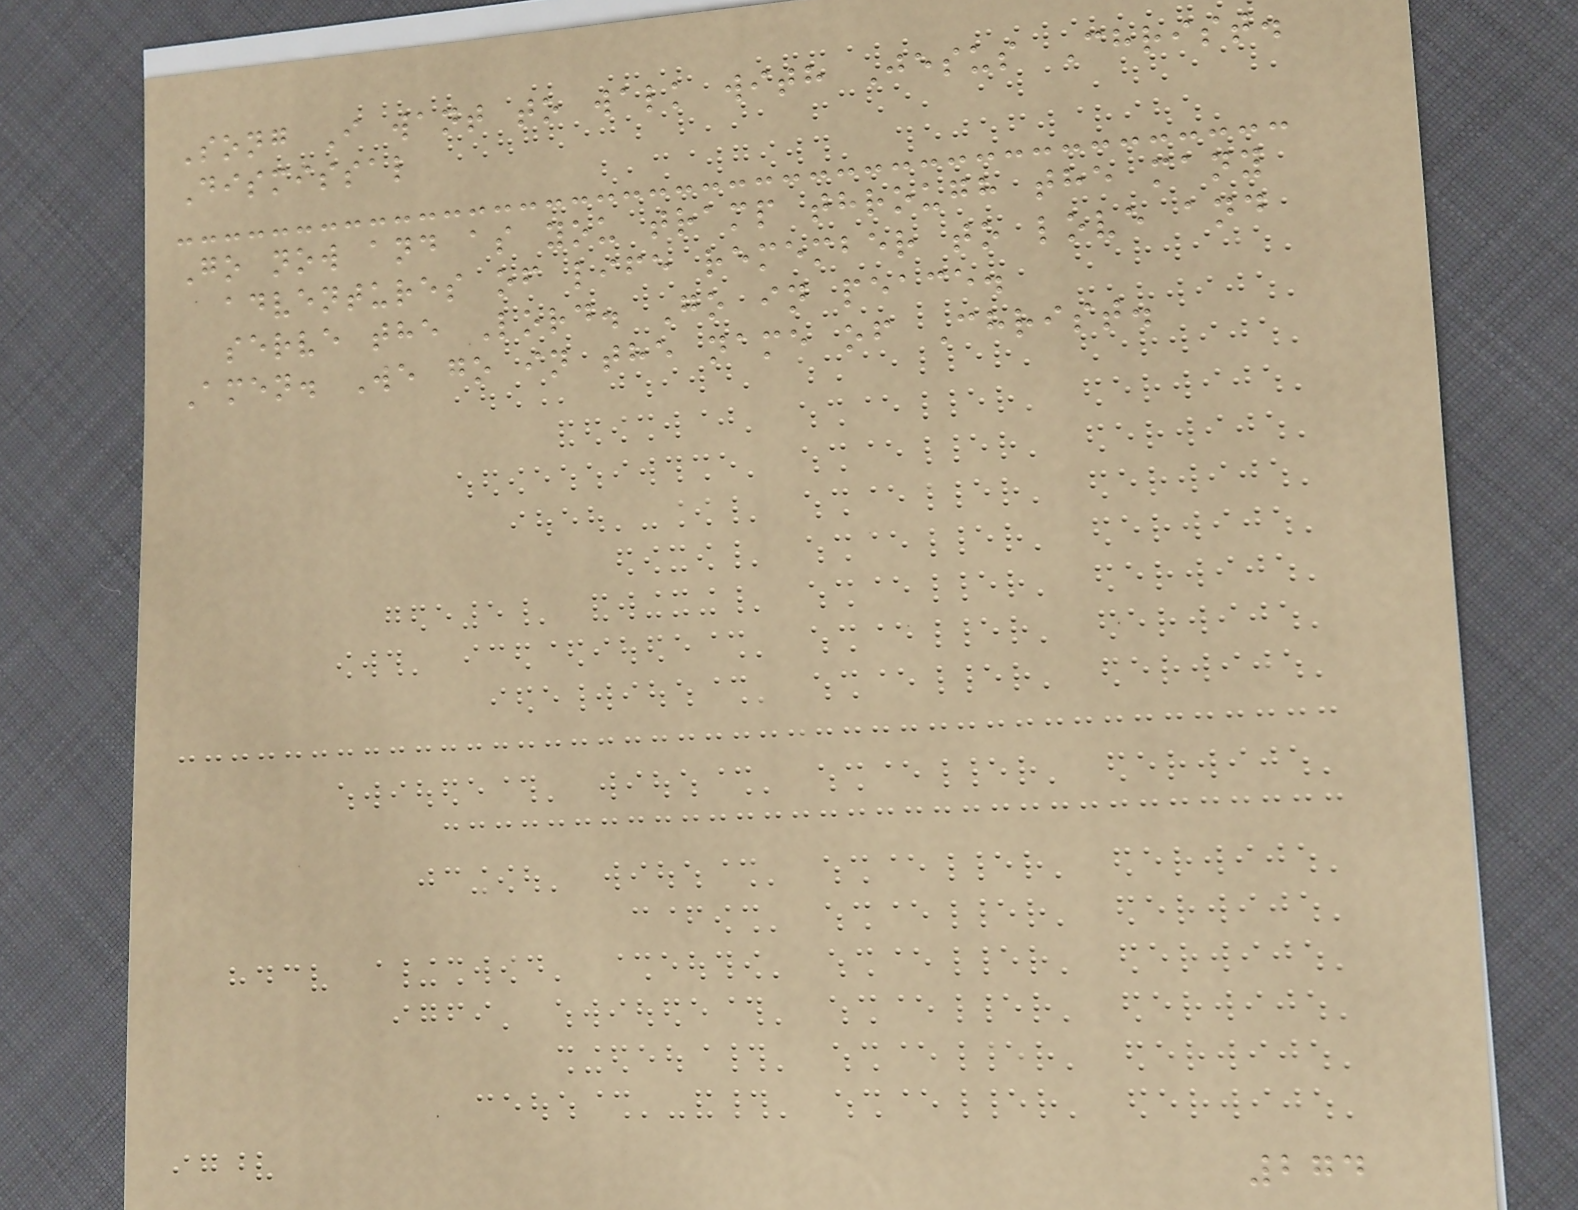Song I want to walk with Jesus Christ.
Dismissal
Go now and as you tramp through the many
adventures of life remember to love and
serve the Lord. Go in peace.
Amen. We go in the name of Christ.
274
